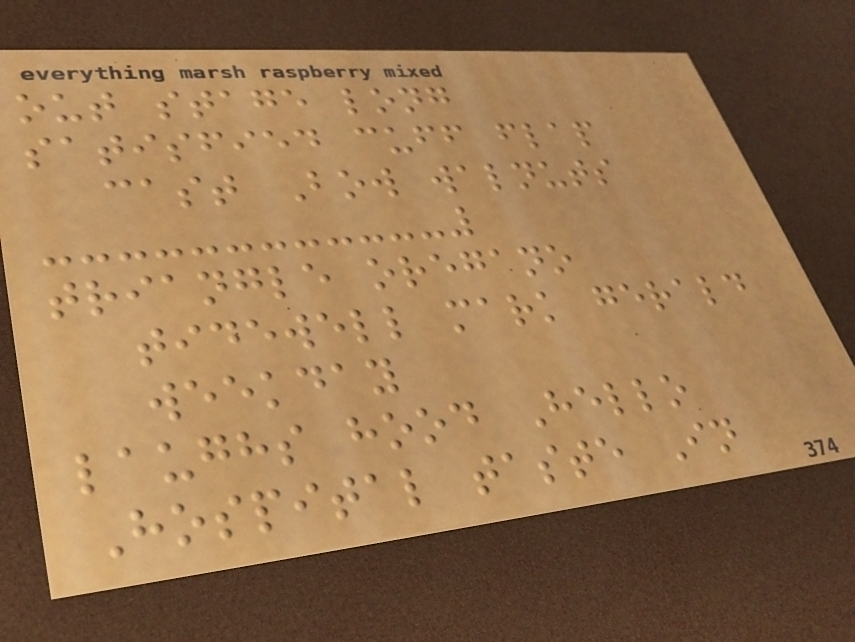out stage long
satisfied cuff flap
cast Bow walnuts
triangle oregano
tidewell mark gerald
weekday
laughs hood Hello
Hospital taste In
